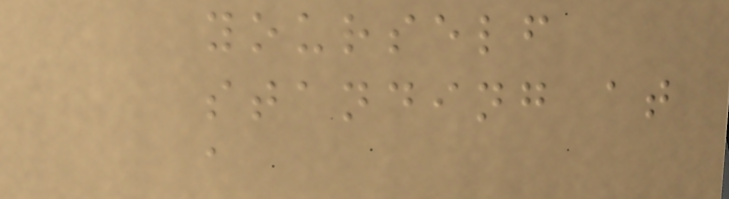yourself
standing at
a
